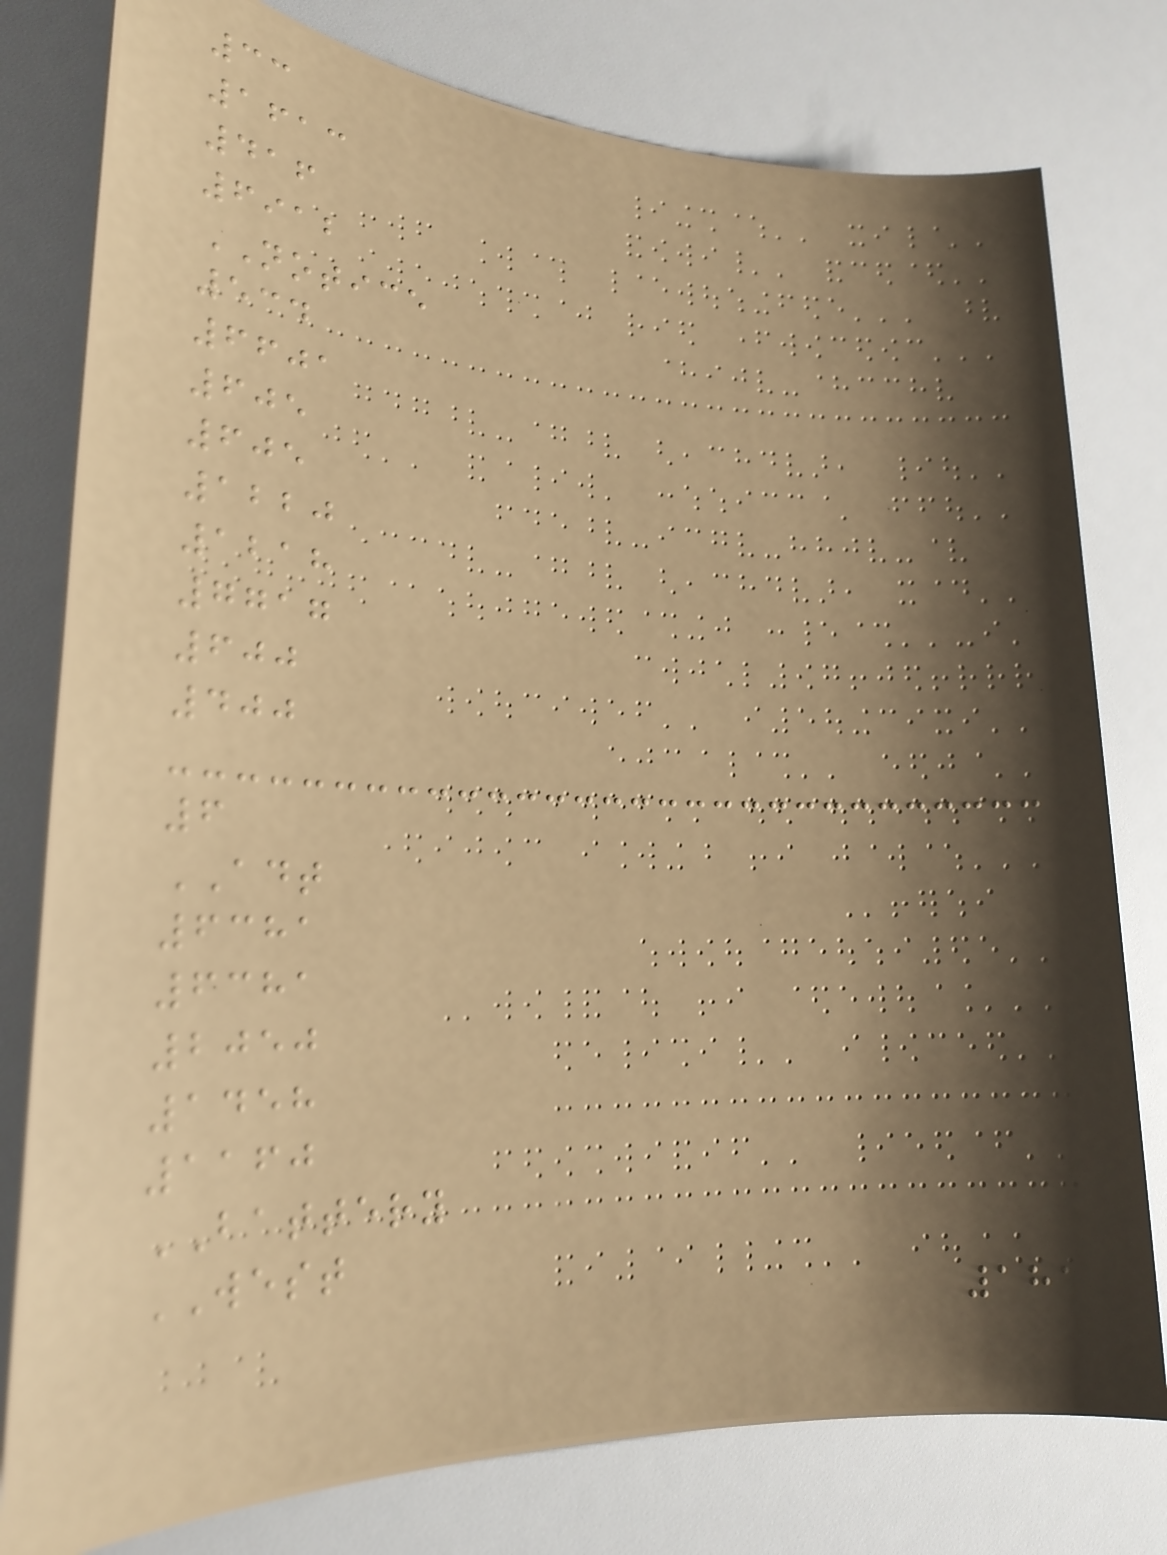33
1613
416
6912
NOTICE
534
6601
605
605
1220
1218
7717
600
400
6
ADT
6381
6381
2050
1458
1160
BATTERY
WEST
181
